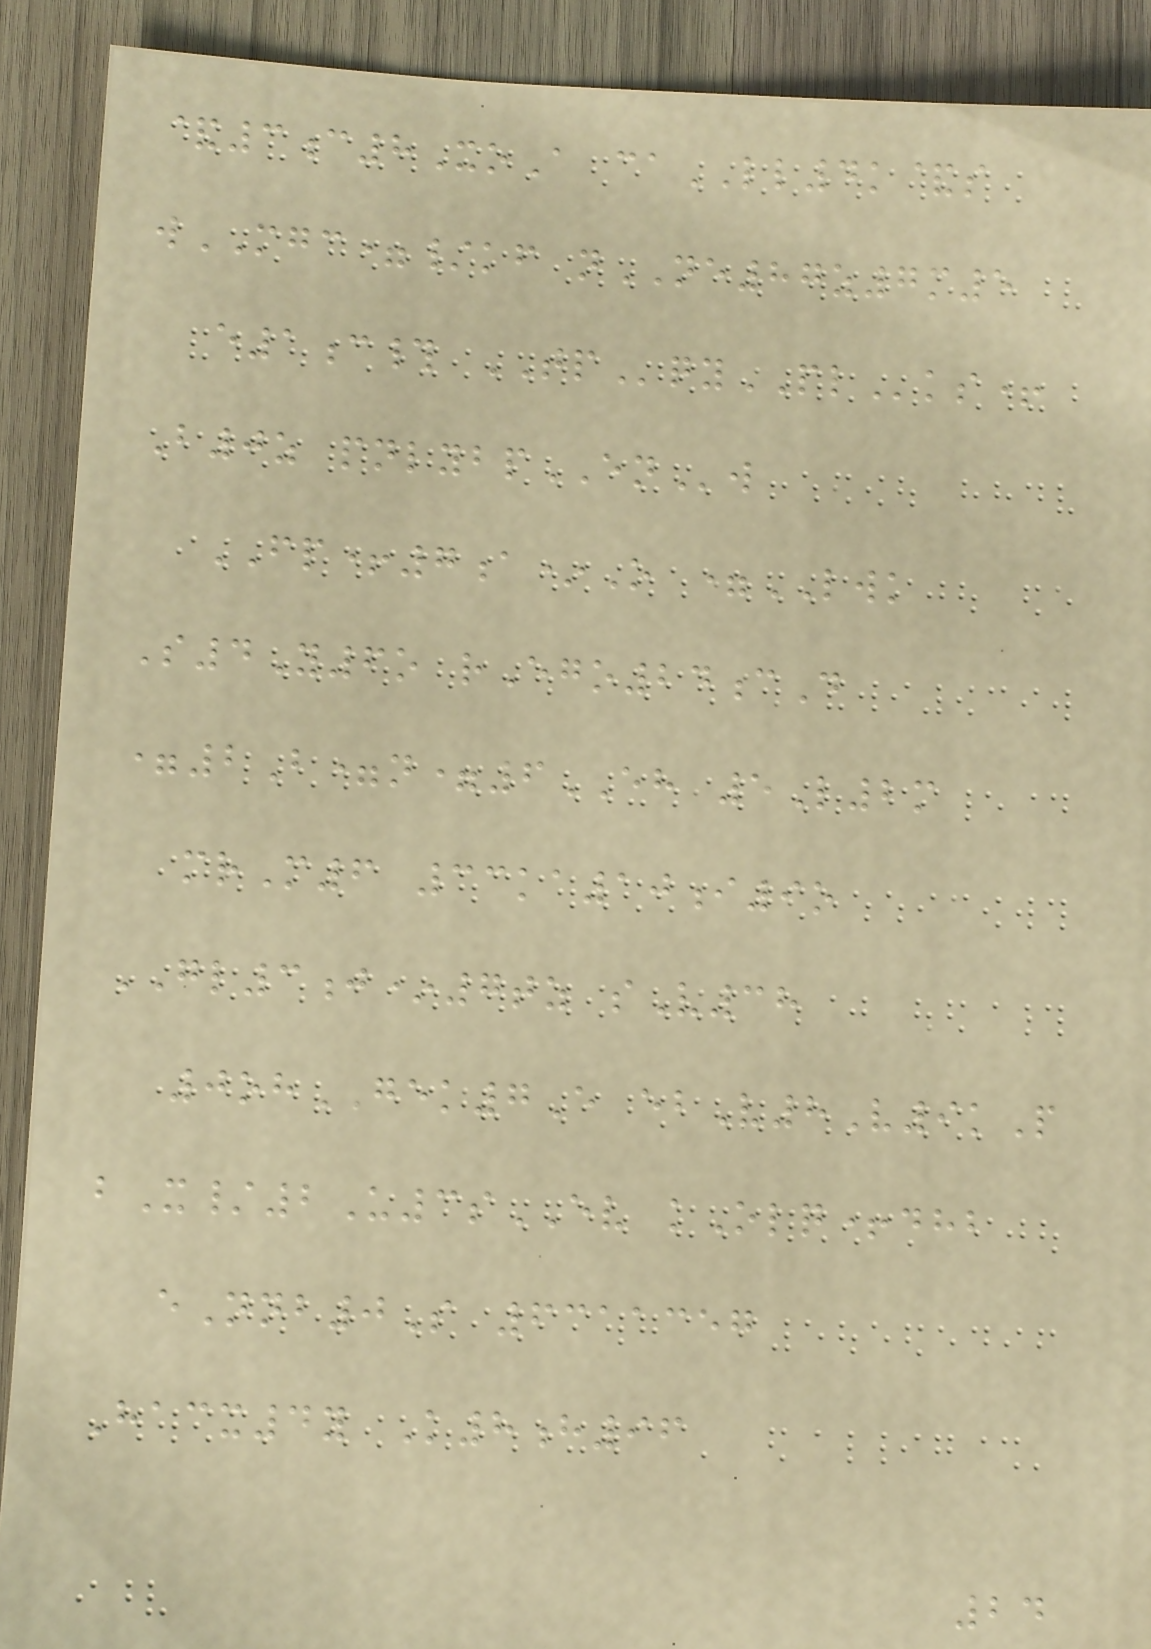&3c8XoA caLL4k&s
wMGC=/kf nNE87z7m5
e1c# TPqyPLks+
B0z pnlybpENw
FP+7a*O =LWK
S4Y6o rEgo24cD
=2B=n=6EH 5L2m
mrM6 33ka10i9o
GL3j*7tz sV38
0ohGEK7E ebV8V9kP
bX/2U3sEV kOlq+dhb
eNnb0S 6311357
Hacx4y K8h96
24
